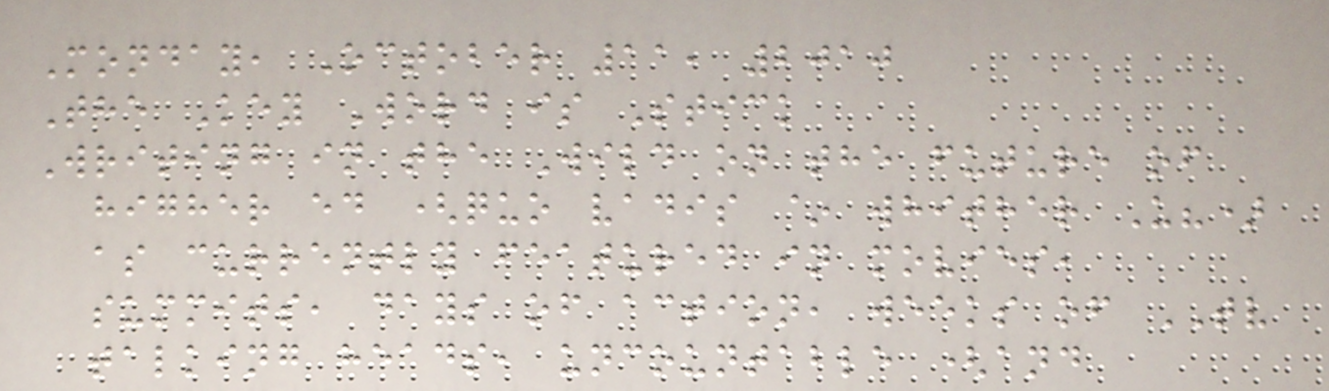Monday, October 11, 2010
The Key Word is Stick
Writing in the Wild on the future of
higher ed (quo vadis ~ whither U?)
as currently featured in movies,
summits, days of action, weeks of TV
talking heads, uncountable (and
